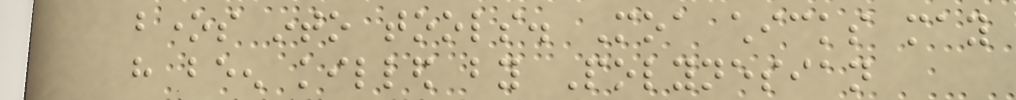bones into tools. Moa chicks may
have been killed by Polynesian
